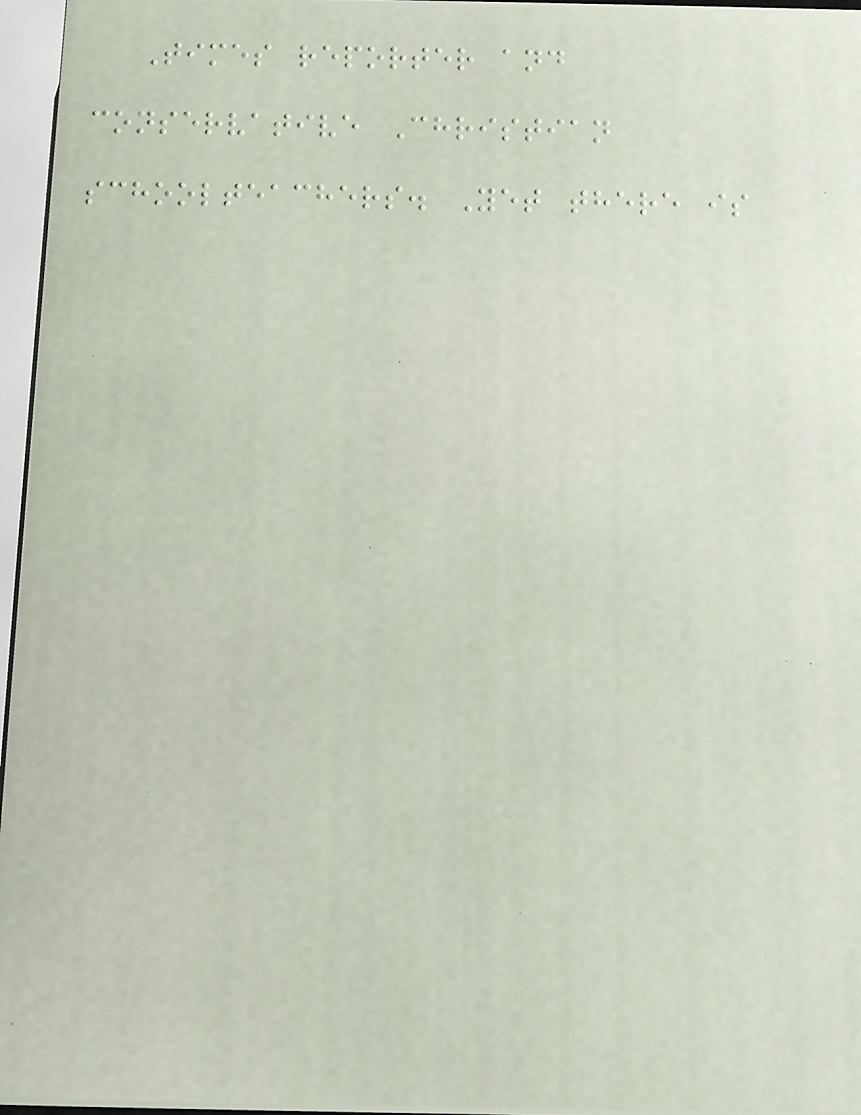Times reporter and
conservative Christian
schoolteachers. Yet there is
